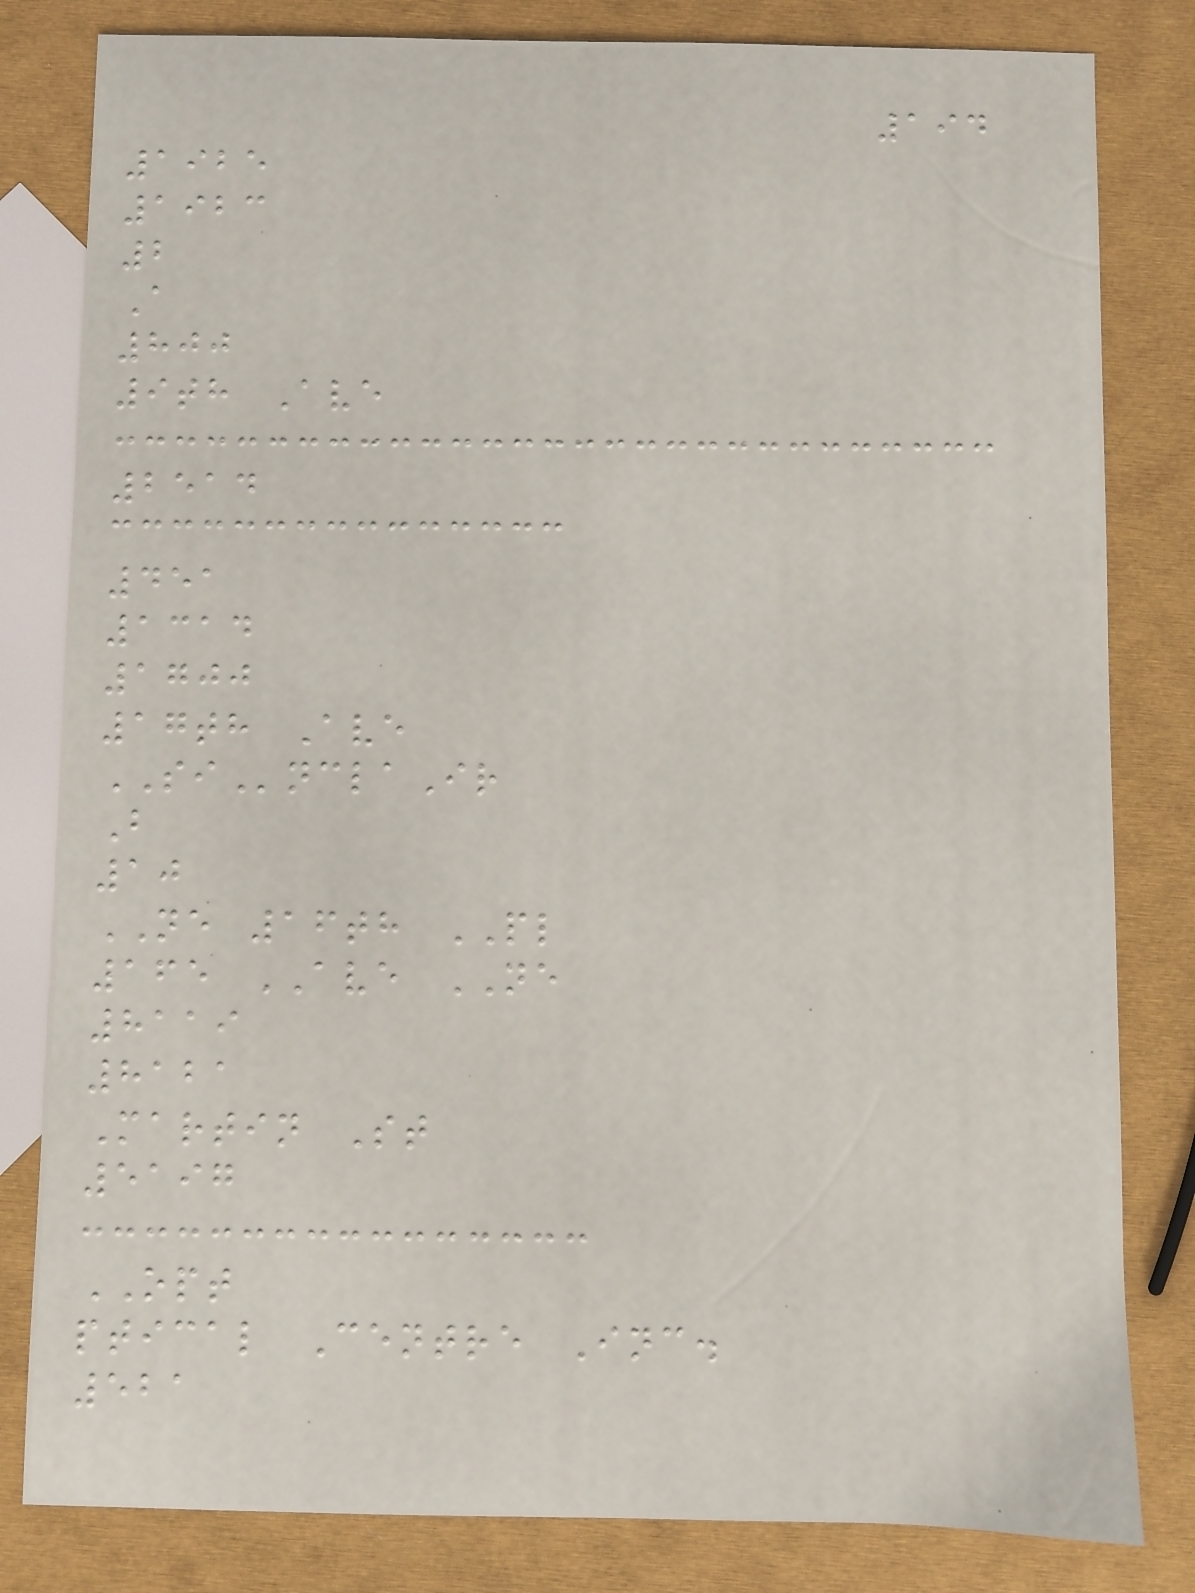194
1925
1923
2
A
800
9th Ave
2514
451
1314
1700
17th Ave
SInclaIr
B
10
NE 16th PL
165 AVE NE
8119
8121
Martin St
5197
OPT
ptical Centre Inc.
521
